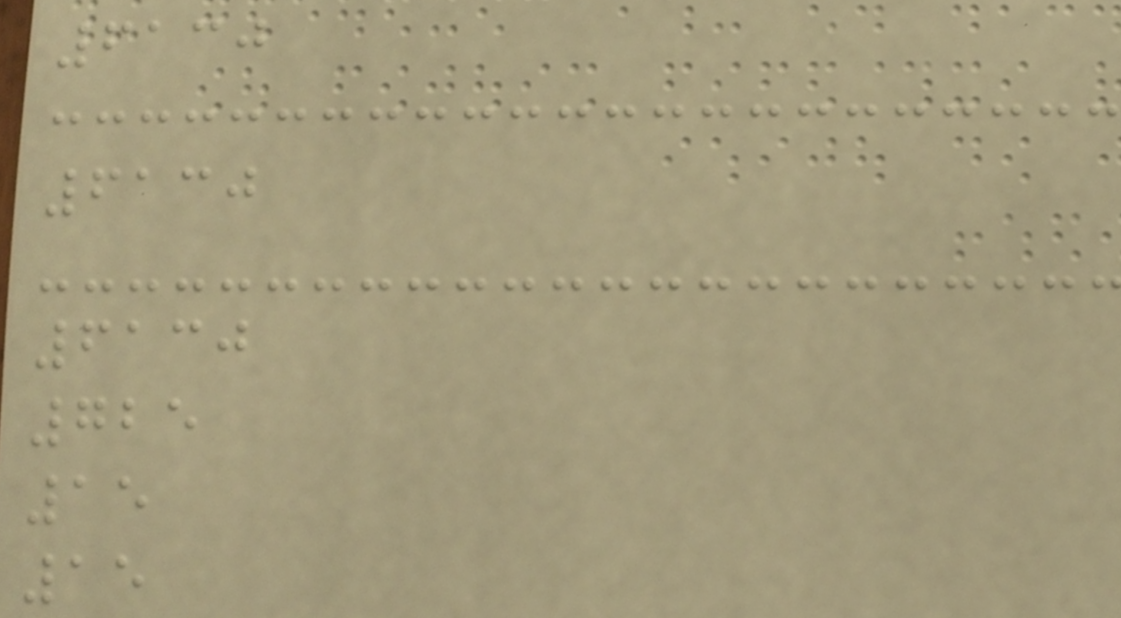6130
6130
6130
725
15
15
